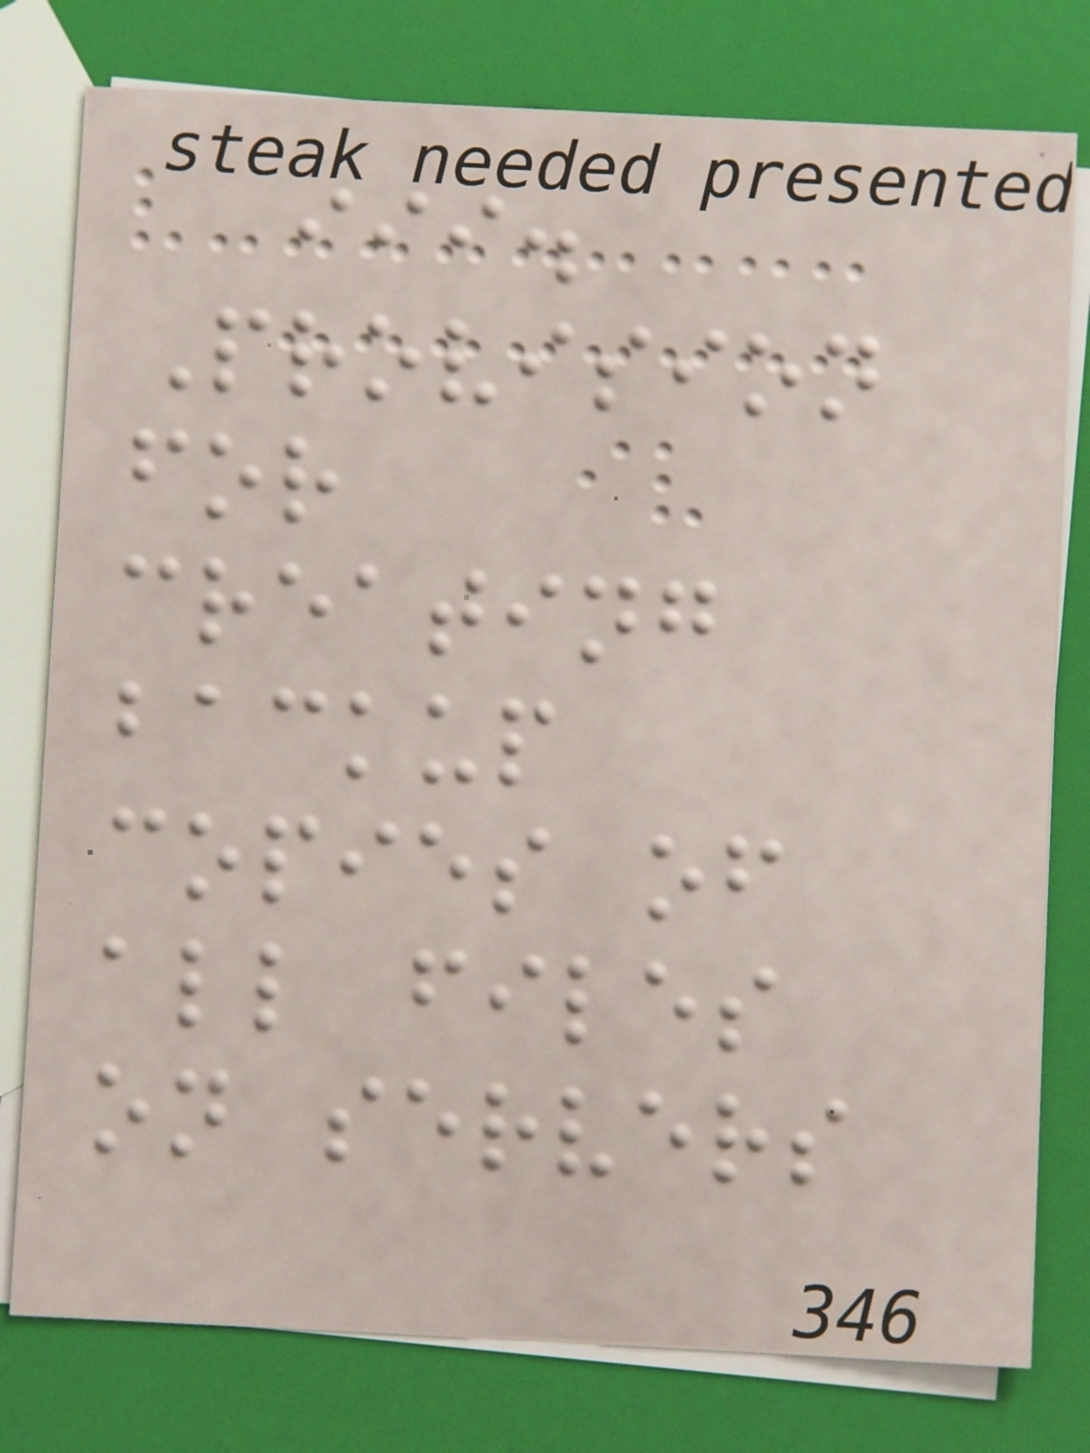iii.
Provision
for
creating
backup
copies of
all files
on servers
